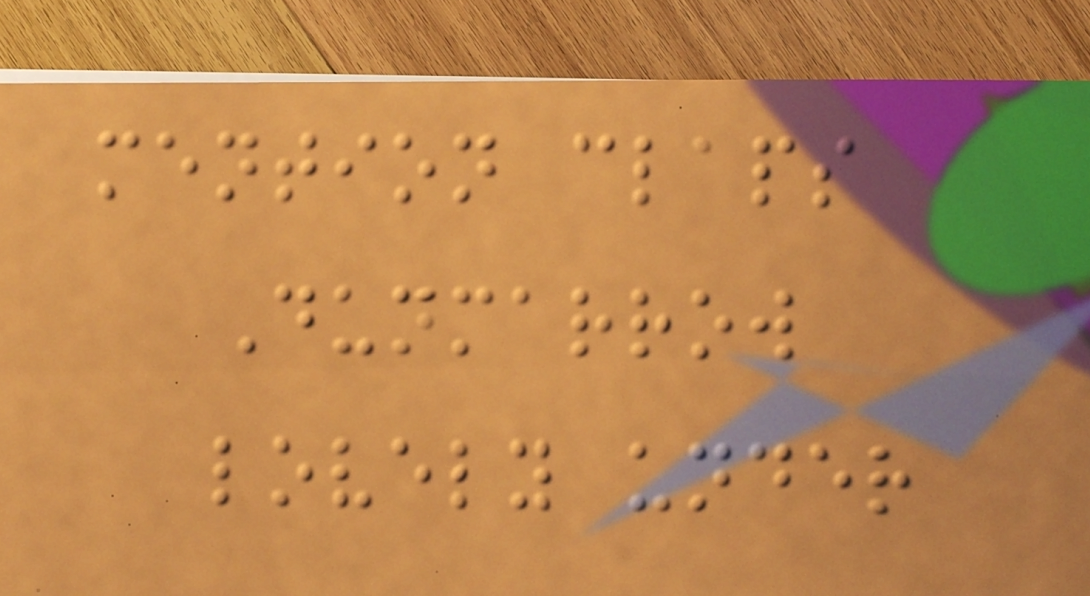mention claps
Dunmarrow
lovely under
